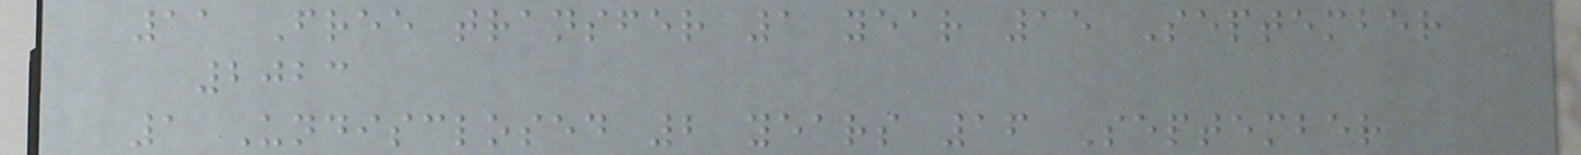11 Free transfer 1 year 15 September
2023
1 Undisclosed 2 years 16 September
